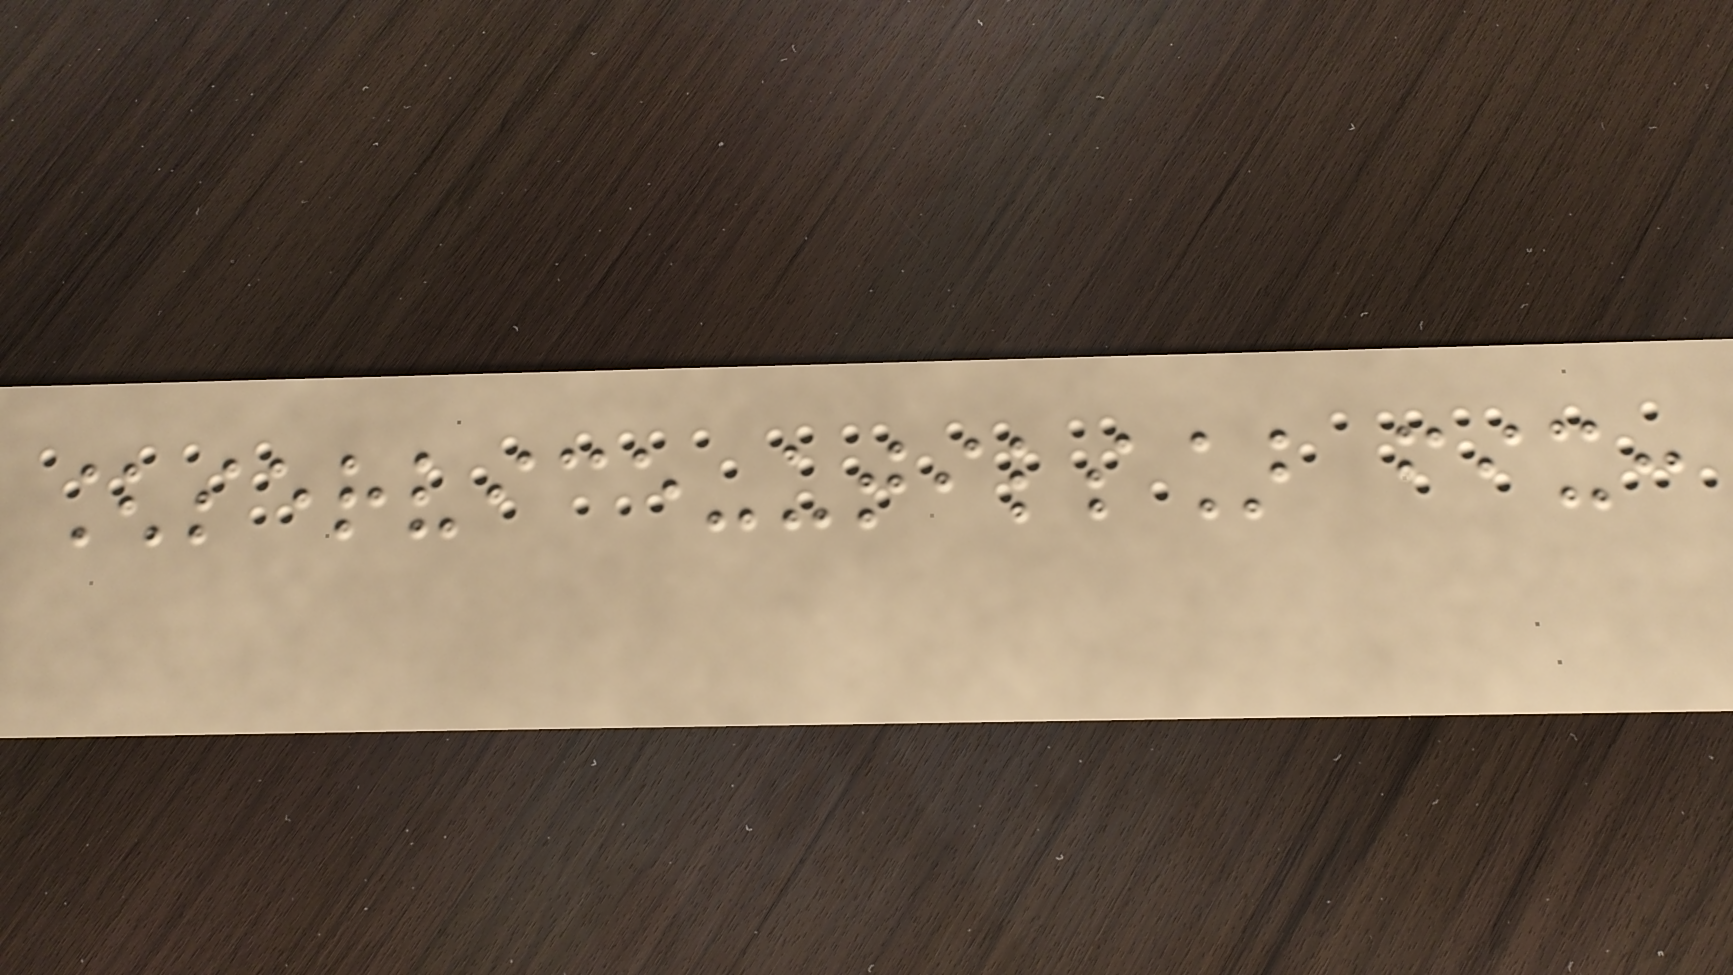[service-utils] fix:
